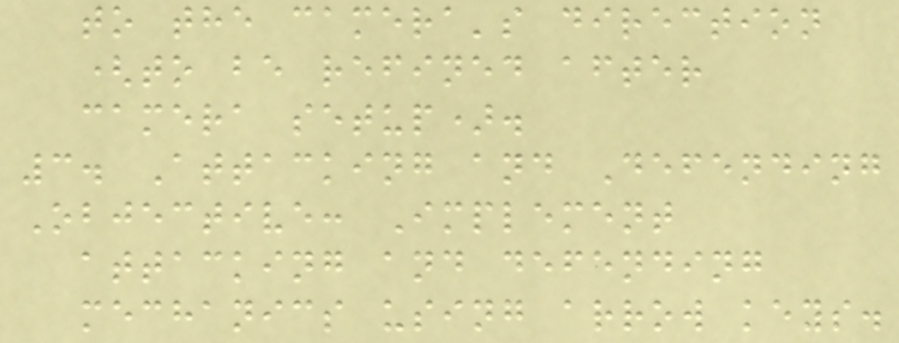to the camera's direction
(to be refined after
camera setup).
3. Attacking and Defending
Objective: Implement
attacking and defending
mechanics using arrow keys.
